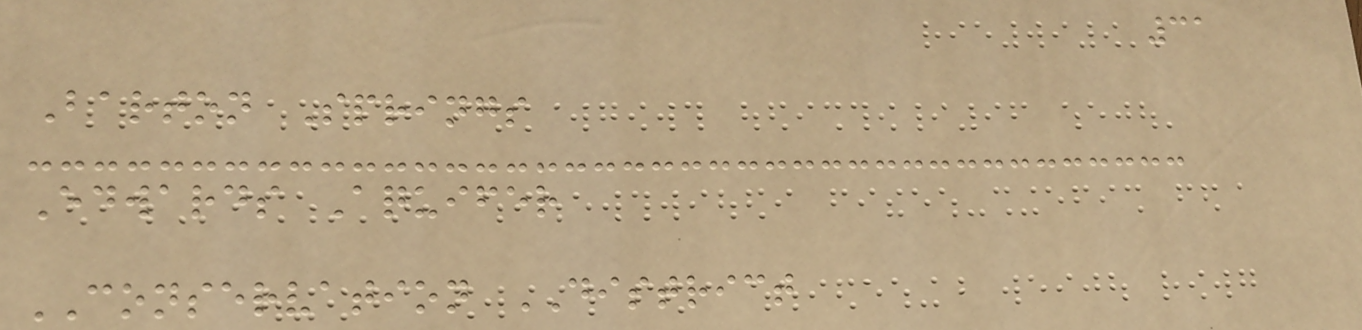31
Barton Springs
Edwards Aquifer
CONSERVATION DISTRICT
